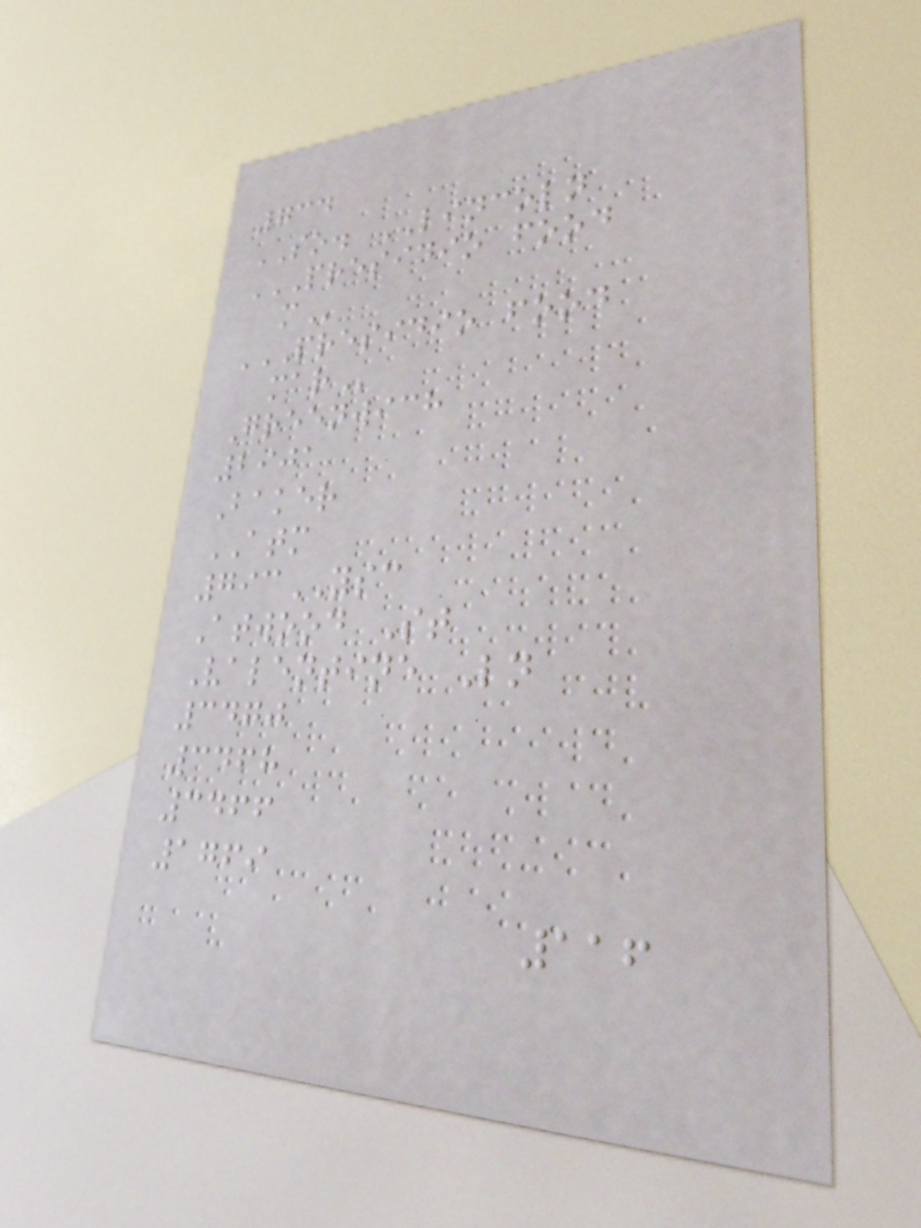734
SO. LINCOLN
PRESIDIO FOOD
M
PRESIDIO FOOD
MAR
Greenwich
2901
Baker
ATM
793YSC
Atwood St
Valentine Ln
3470
3468
3466
1769
116
